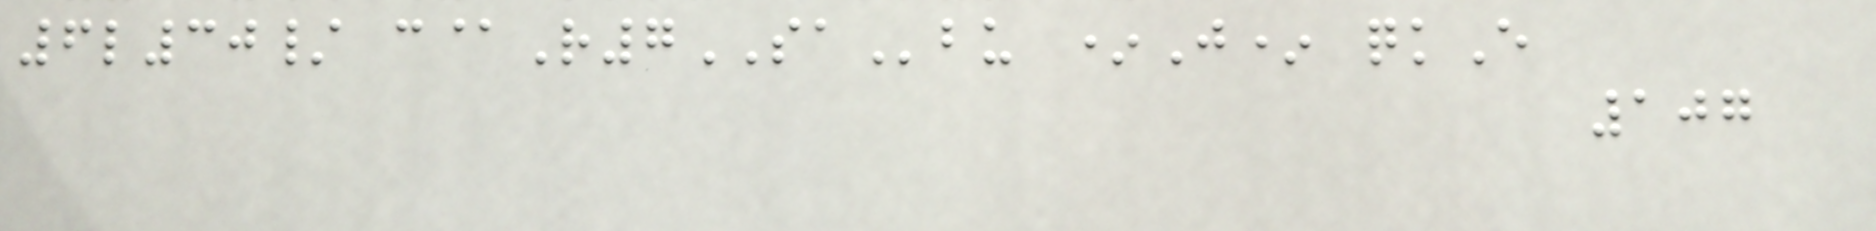6l30/ c@R7SAbu *J* qkE
107
